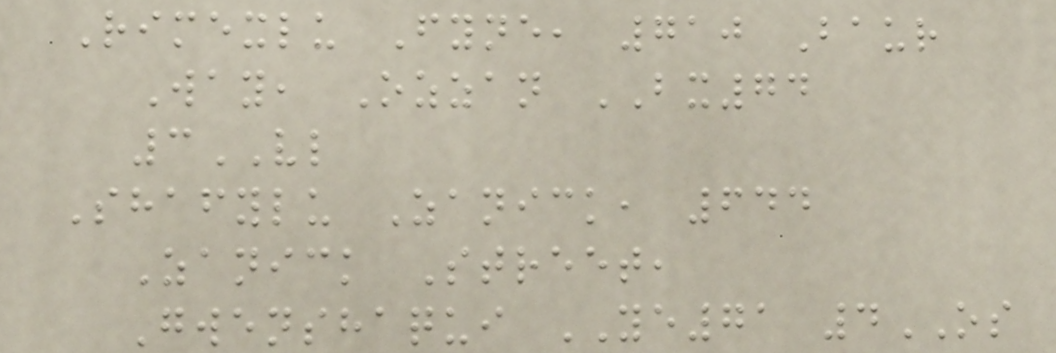Rimexlu Fyne, 710 Baur
Way, Ozzan BX74
3VL
Shafylu Zanick, 644
Zanick Street,
Gwenshaqui YE71 4OS
